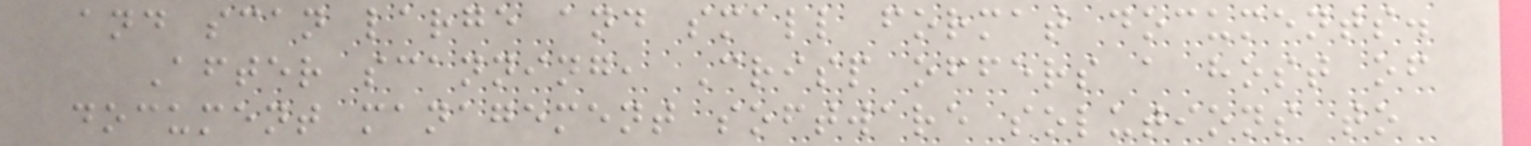and scan large and small format documents.
After scanning, Crisp offers a host of
document management software solutions to
